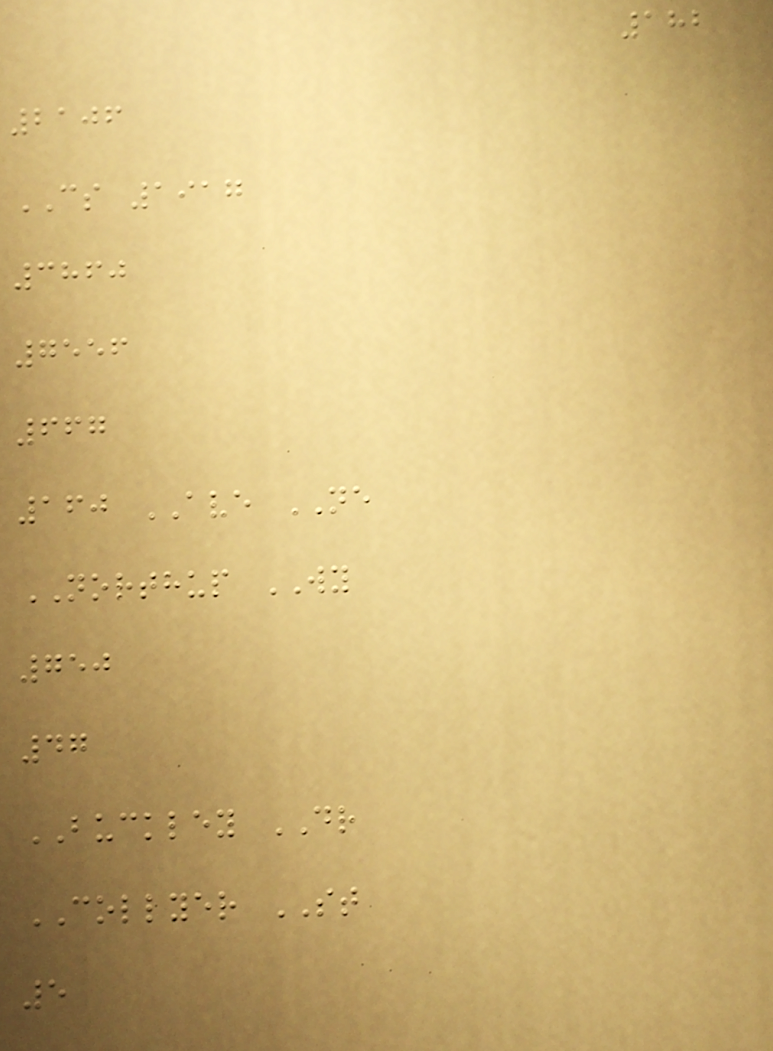182
2106
CS 1917
3860
7556
667
160 AVE NE
NORTHUP WY
750
47
BUCKLEY DR
COLLYER ST
5
